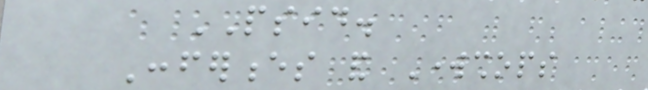PSID.
Conferences and Workshops
